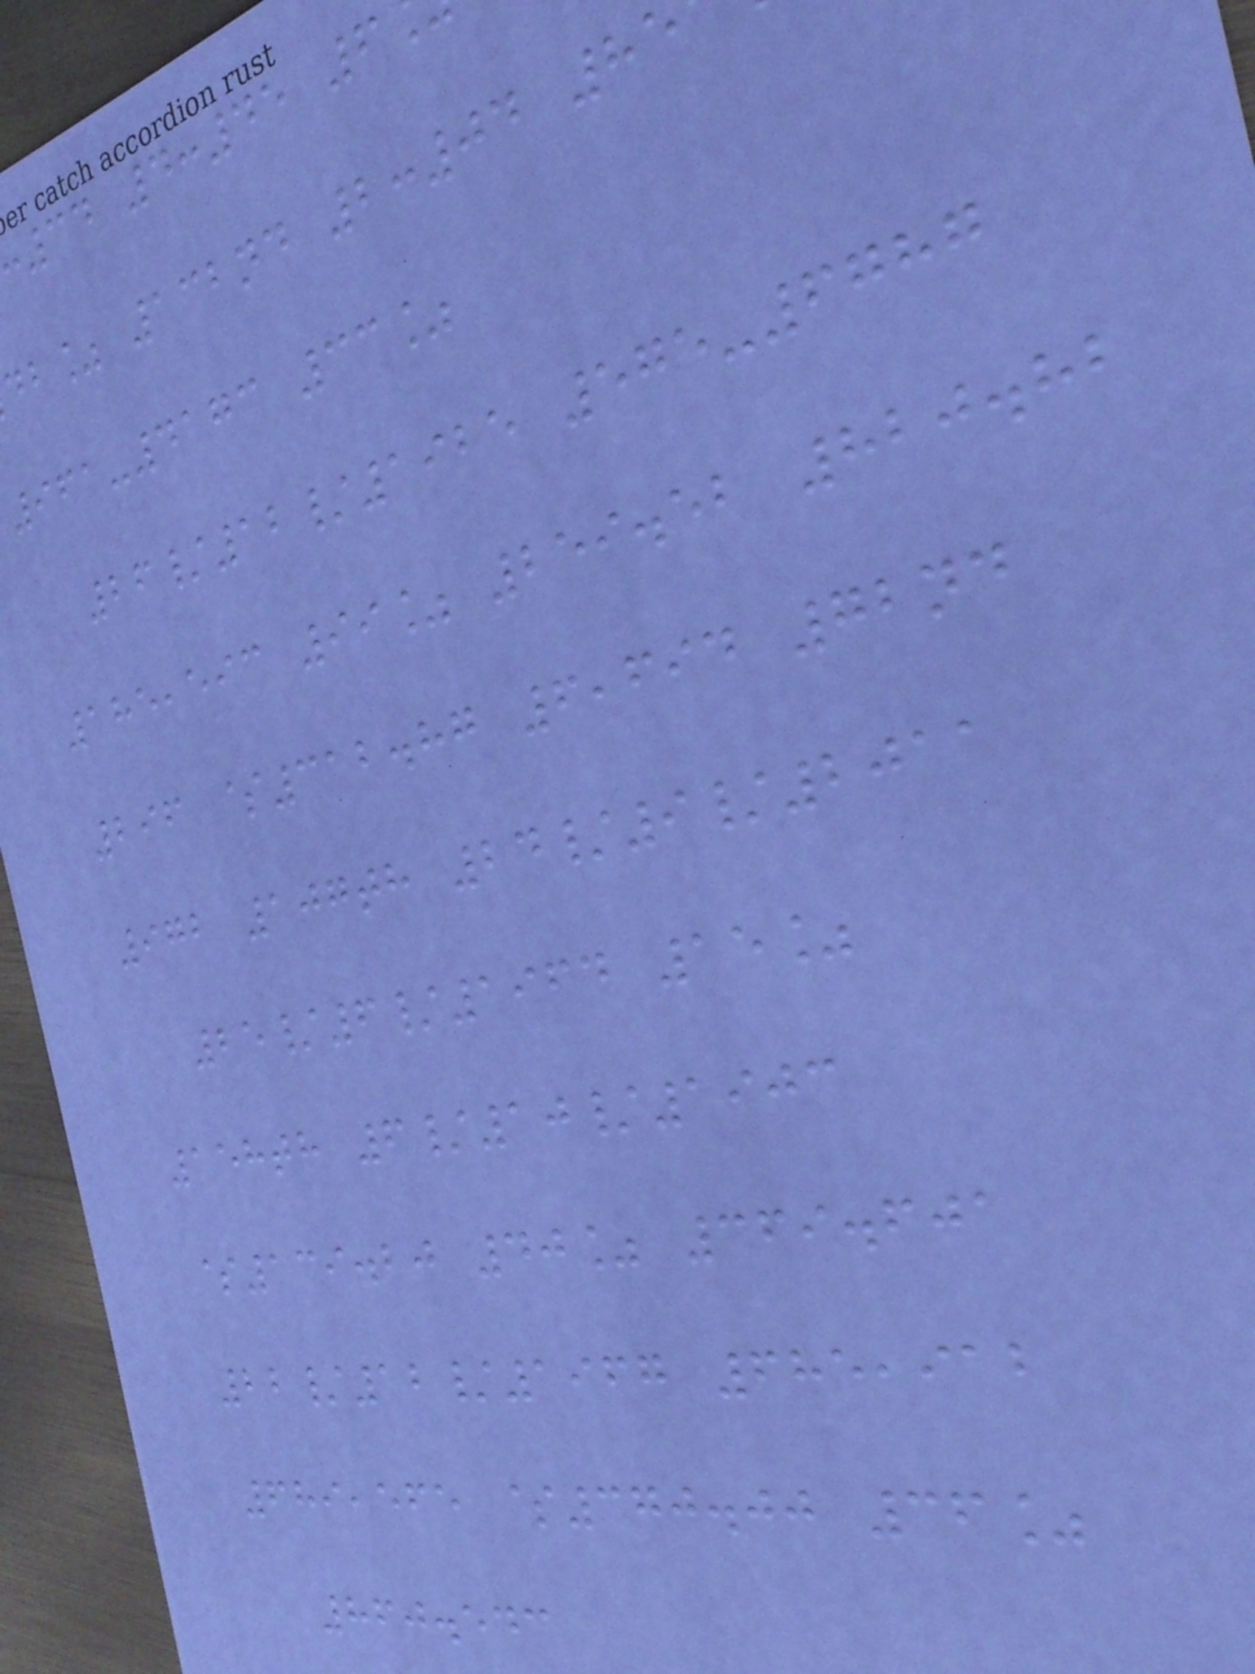34 4:45 6
db% 132nd 2:04 85
961-4173 33%
26/12/1925 575-6787
185,593 99% 259.52 820.82
296 $312.87 6,694 72nd
972 107th 24/9/2011
25/6/1964 15%
158th 6/10/1903
$139.20 40% 369.601
22/12/1967 685,912
689,565 $370.00 36%
860.543
